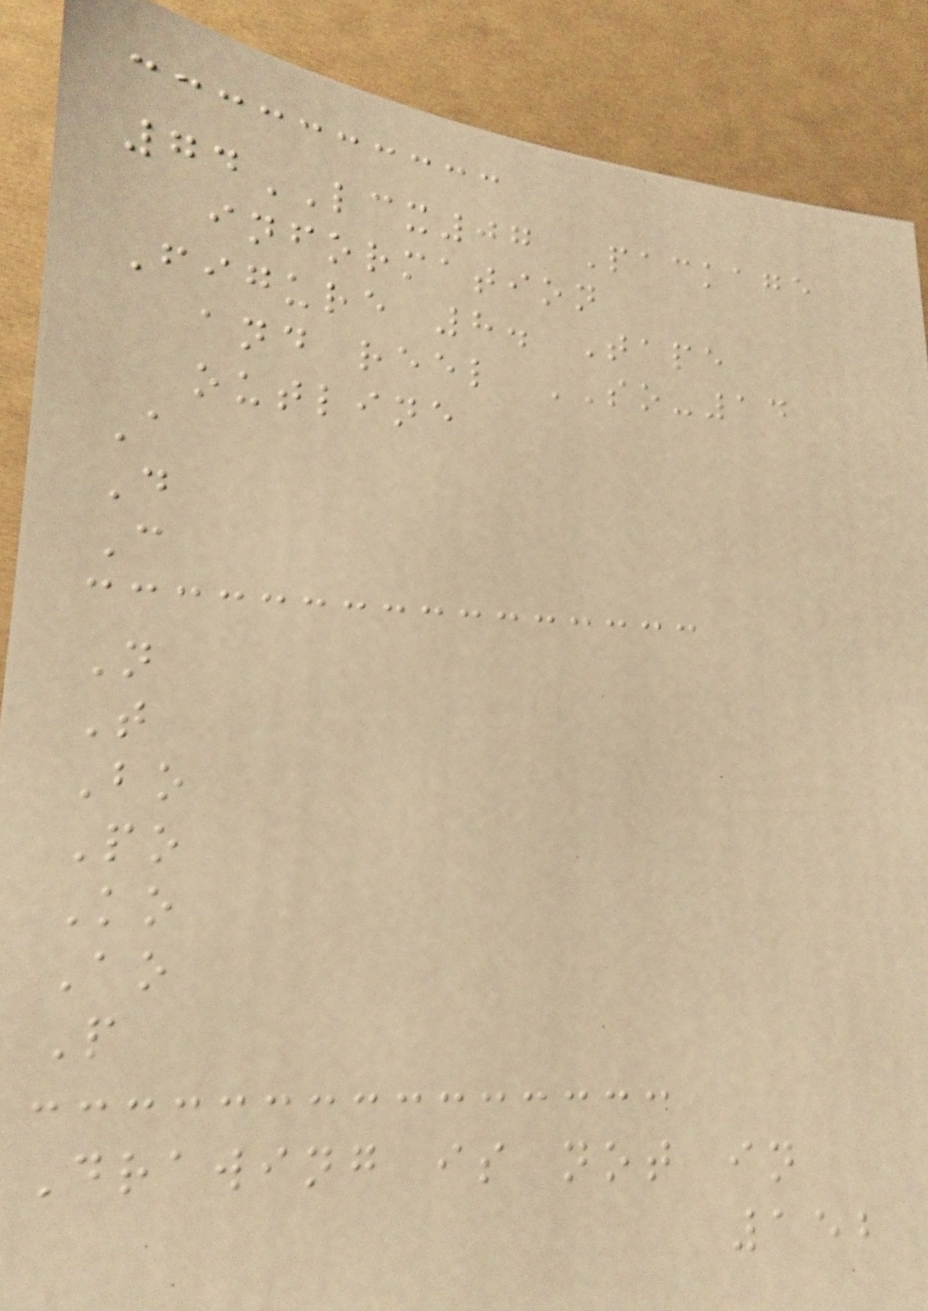74LCX07 Package
information
Figure 8. Tape
and reel SO-14
outline
A
D
C
N
T
Bo
Po
Ko
Ao
P
Drawing is not in
152
